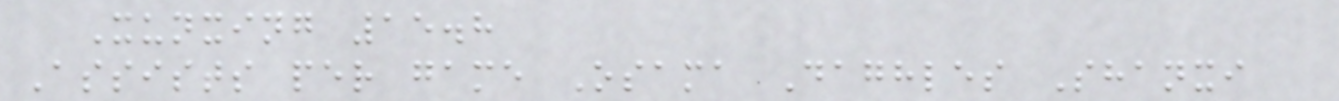Xunxing 15.8
Assists per game Osama Daghles Shanxi
